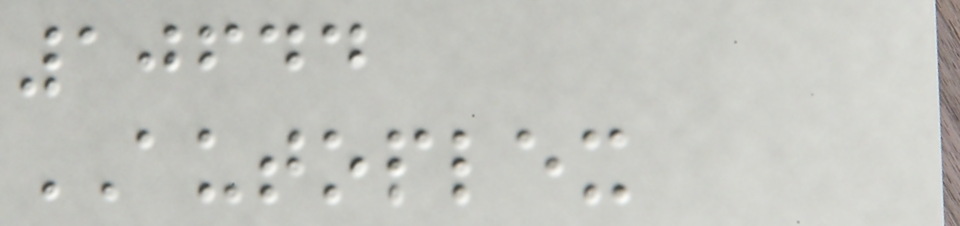10644
AUTOPLEX
